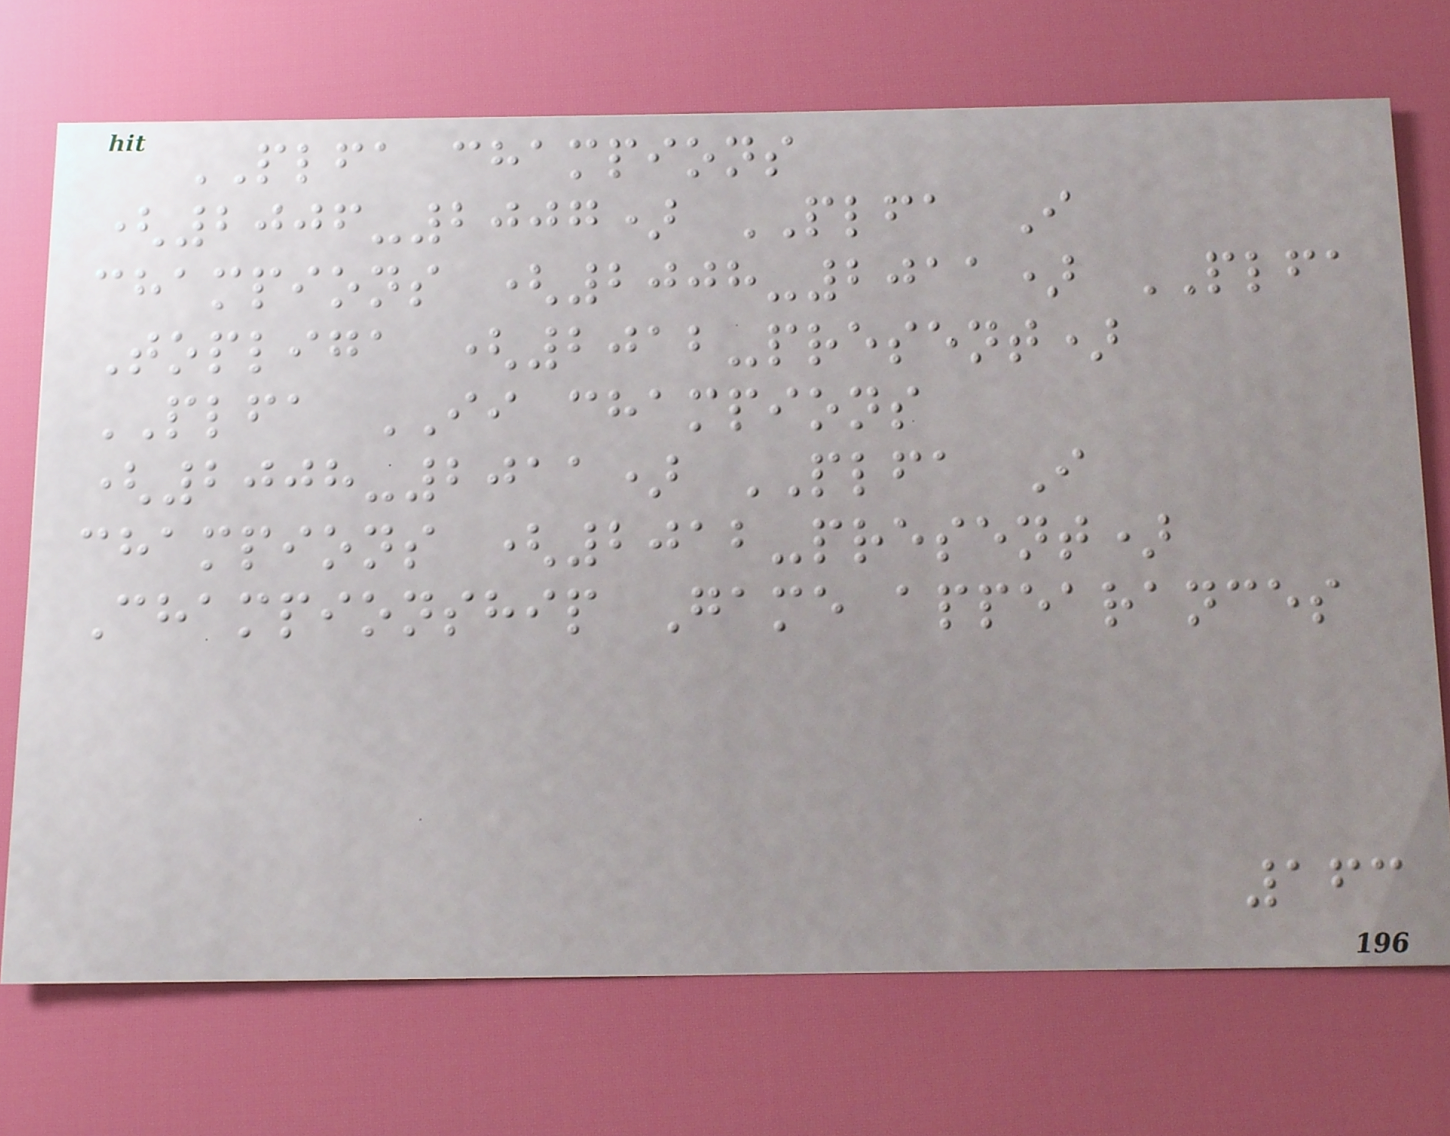PLFA champions
(2006-2007) PLFA I
champions (2008-2011) PLFA
Topliga (2012-present)
PLFA II champions
(2008-2011) PLFA I
champions (2012-present)
Championship Game appearances
163
